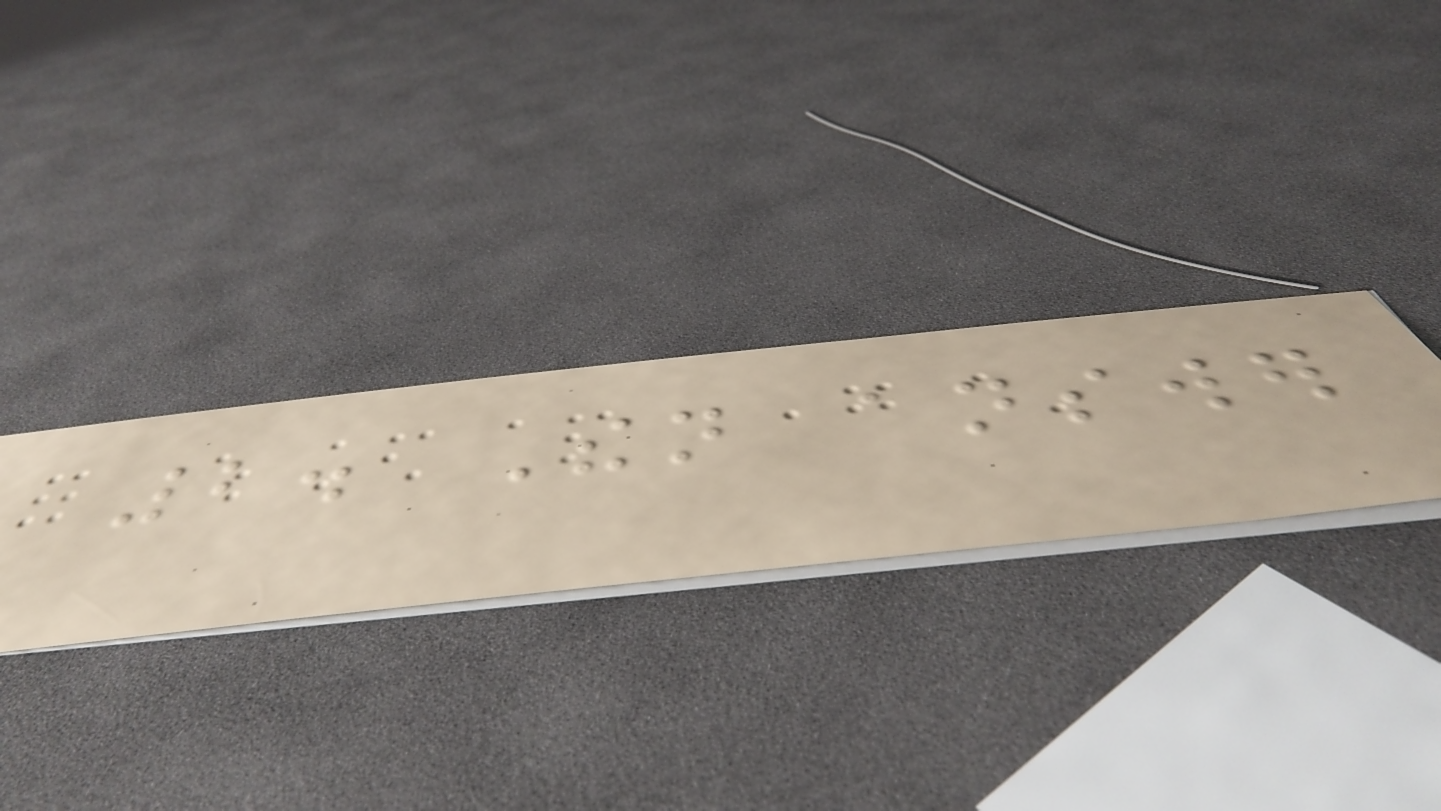2. Then answer
